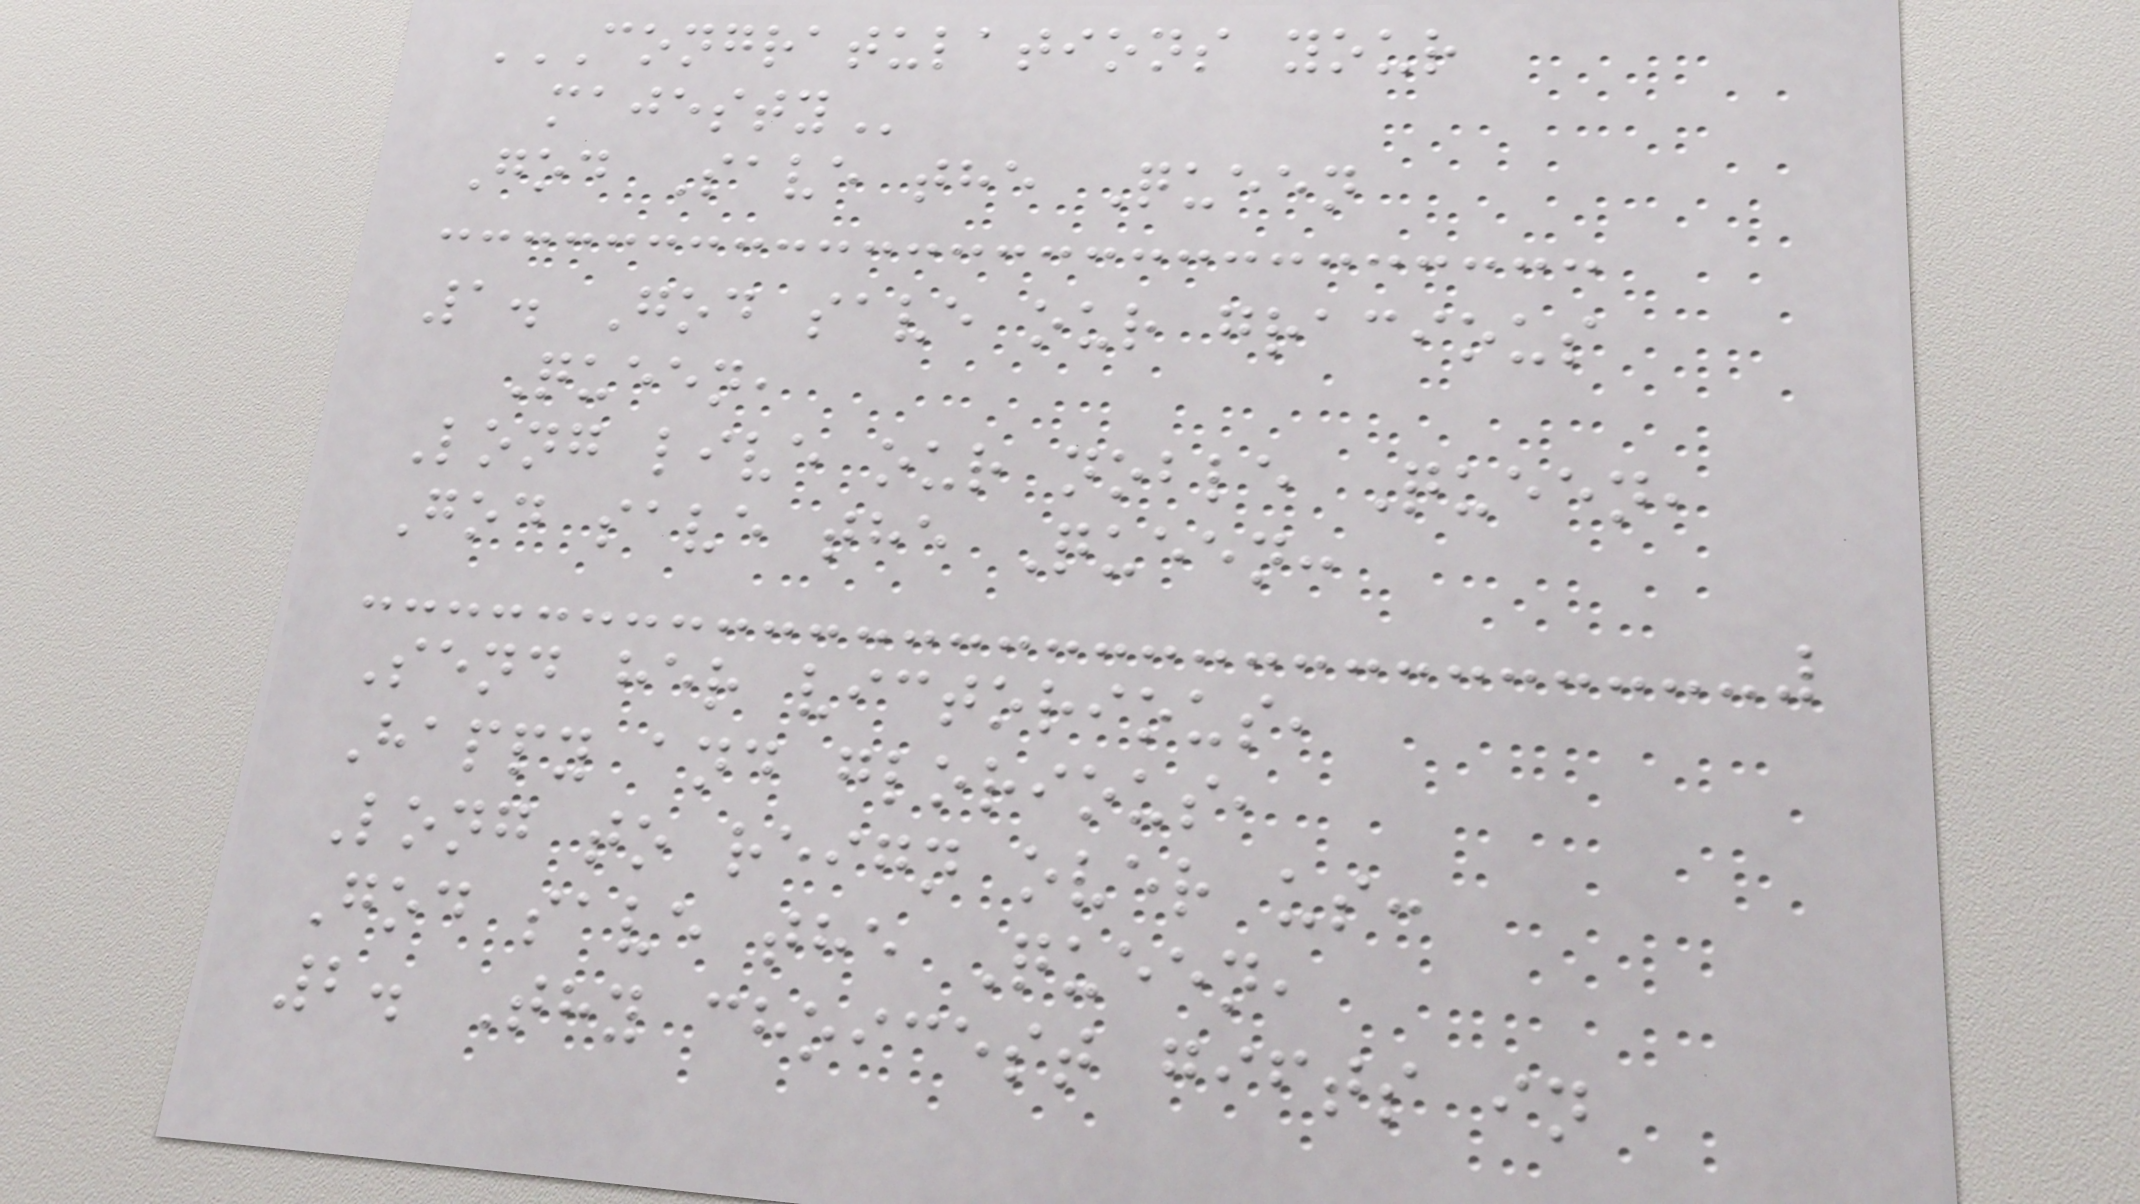CONGRATULATIONS YOUR
MAJESTY
God Save the Queen
1. God save our gracious
Queen,
Long live our noble Queen,
God save the Queen:
Send her victorious,
Happy and glorious,
Long to reign over us:
God save the Queen,
2. Thy choicest gifts in
